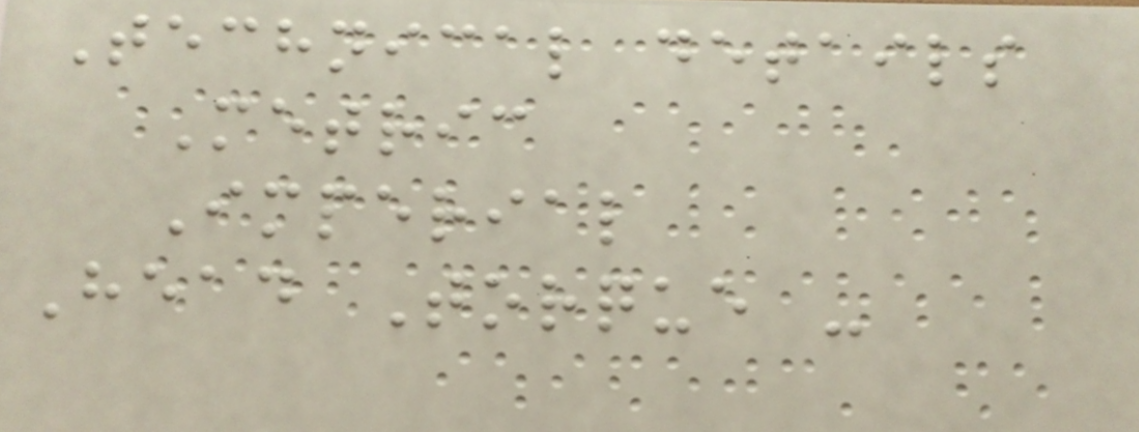Technical details
Metric
Imperial
Head Torque -
